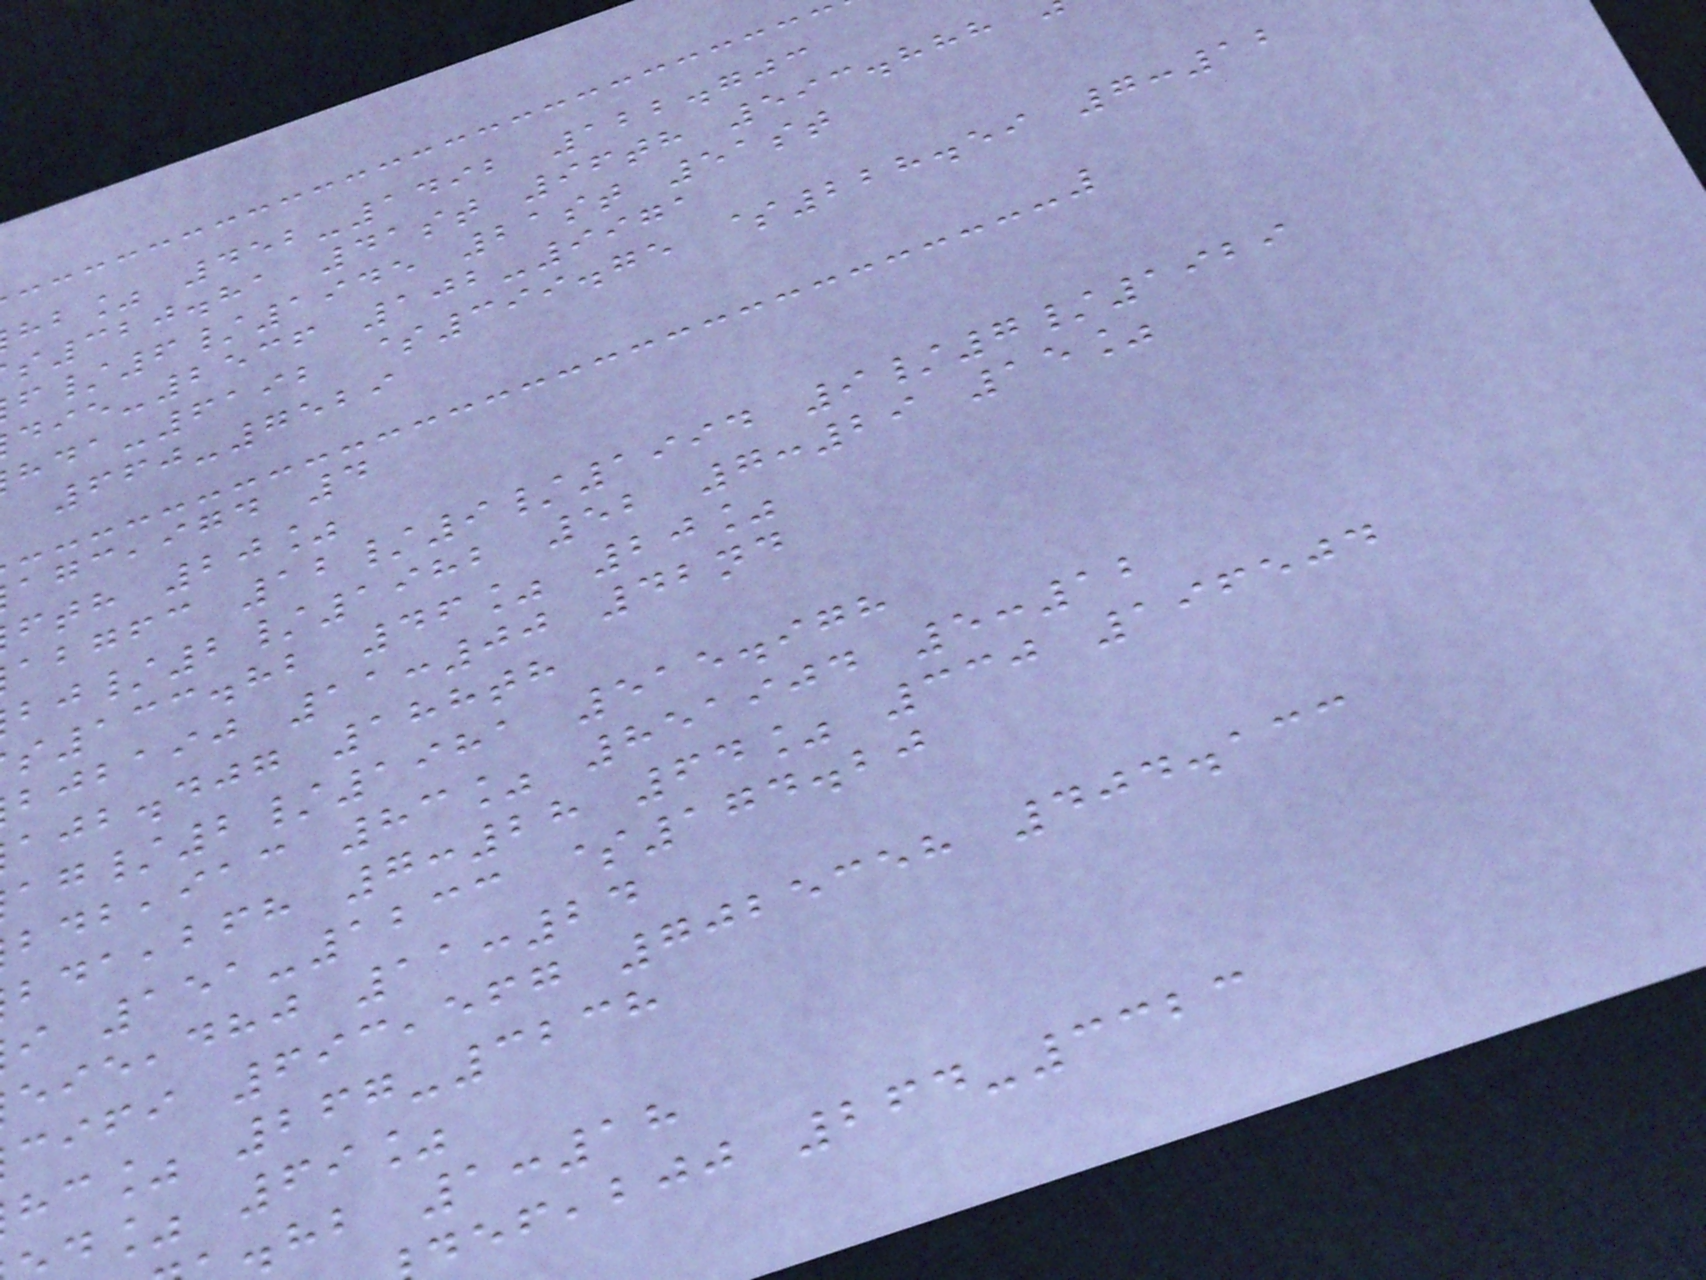hb% 452-1492 122.703
320.81 41st 96th 593.888
/6/1945 21st 51st
-2536 102-9971
-6192 $399.75 $228.59 7:12
660-7529
,igd 4
fth 20%
abgfc 12/9/1994 9/7/1929
/2/1982 52 7:29 15%
133.82 46% 20%
bjbaij 11:00 42nd
ajb.djg 188th
/2/1981 515.978
,iac 83% 851904 5:12
,bfh 7:28 64% 330 196504
i 151-1233 $174.20
,dhj 11:24
cifi 693,567 7025358 404.133
hc% 267-3238
d% 69%
.hb 1:18
,bjj 264-3323
